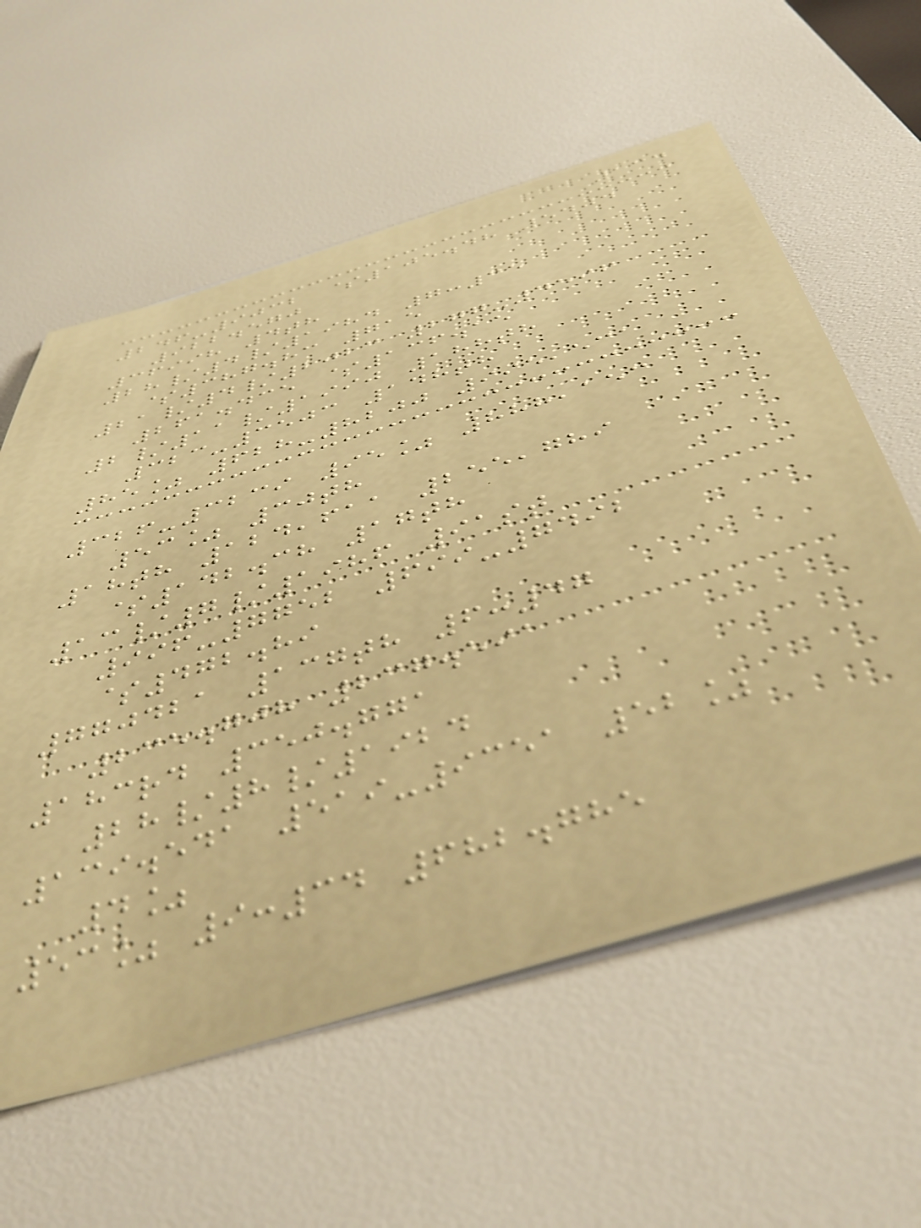134
246-9032 $105.48 5404
922.570
36998 4th
28/4/1984 7:35
$387.83 715
21/4/2023 277-4596
261.435 $136.15
2/11/1990 188th
323-3503 148th
85% 628-8200 995,531
326-3239 95% 888,153
53% 30th
18th 124,611 255,789
$142.38 17th
13/7/1986 91st
996-7752 699-7492
$472.89
770421 137th 6:47
235.708 237.591
183rd 350.771
28/8/1924
139.541 519-9351 52%
4%
53% 9:34 682.785
